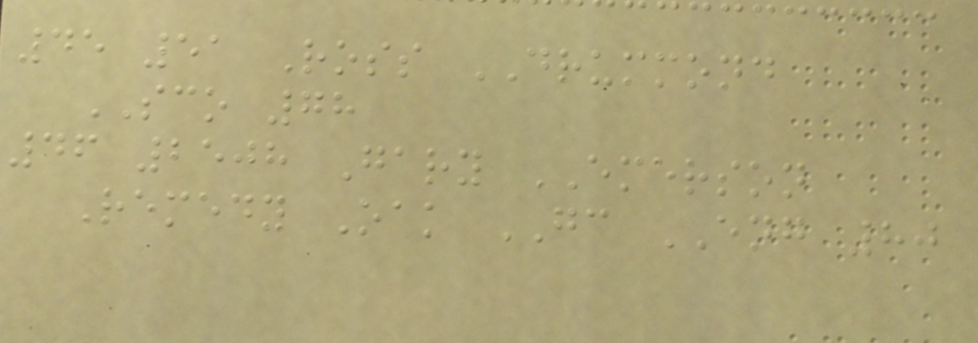45 51 Ross DRUMMOND
SCO 78
46 2508 Gary EMERSON
Remedy Oak GC ENG 80
